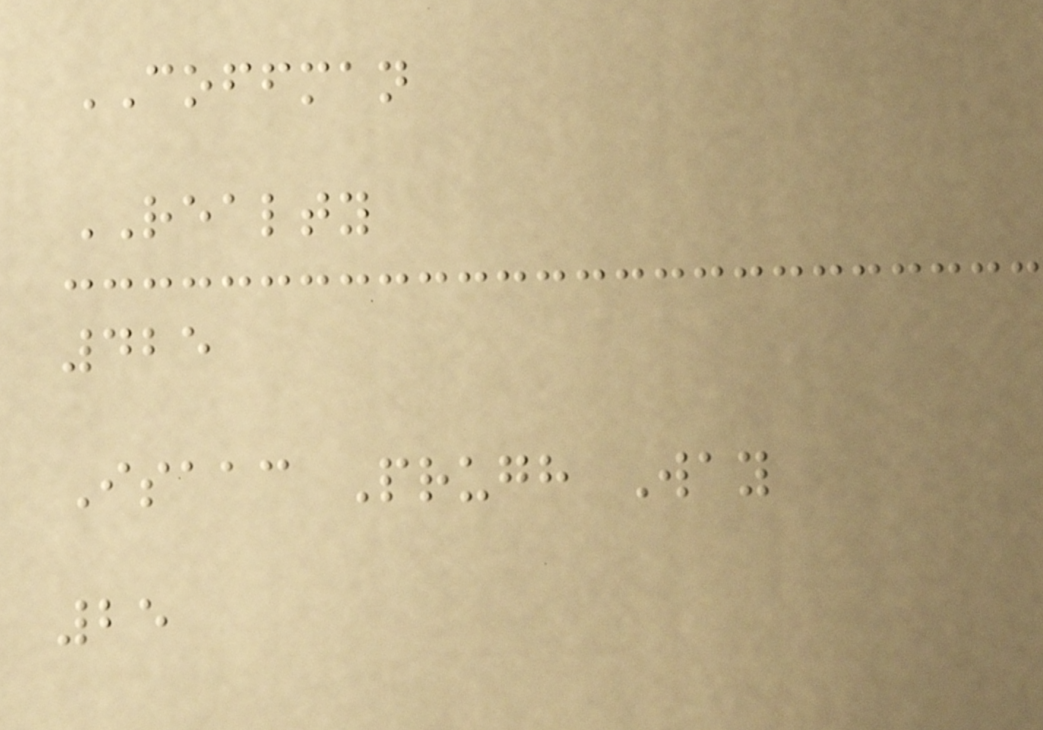COFFMAN
REALTY
425
Isaac Prugh Way
25
